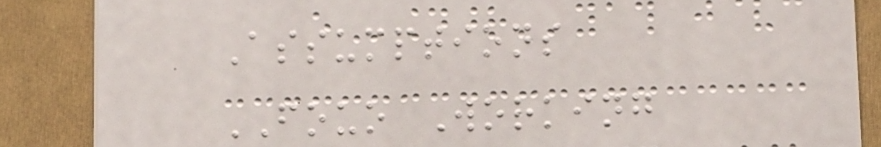Assumptions
FOUO Working
